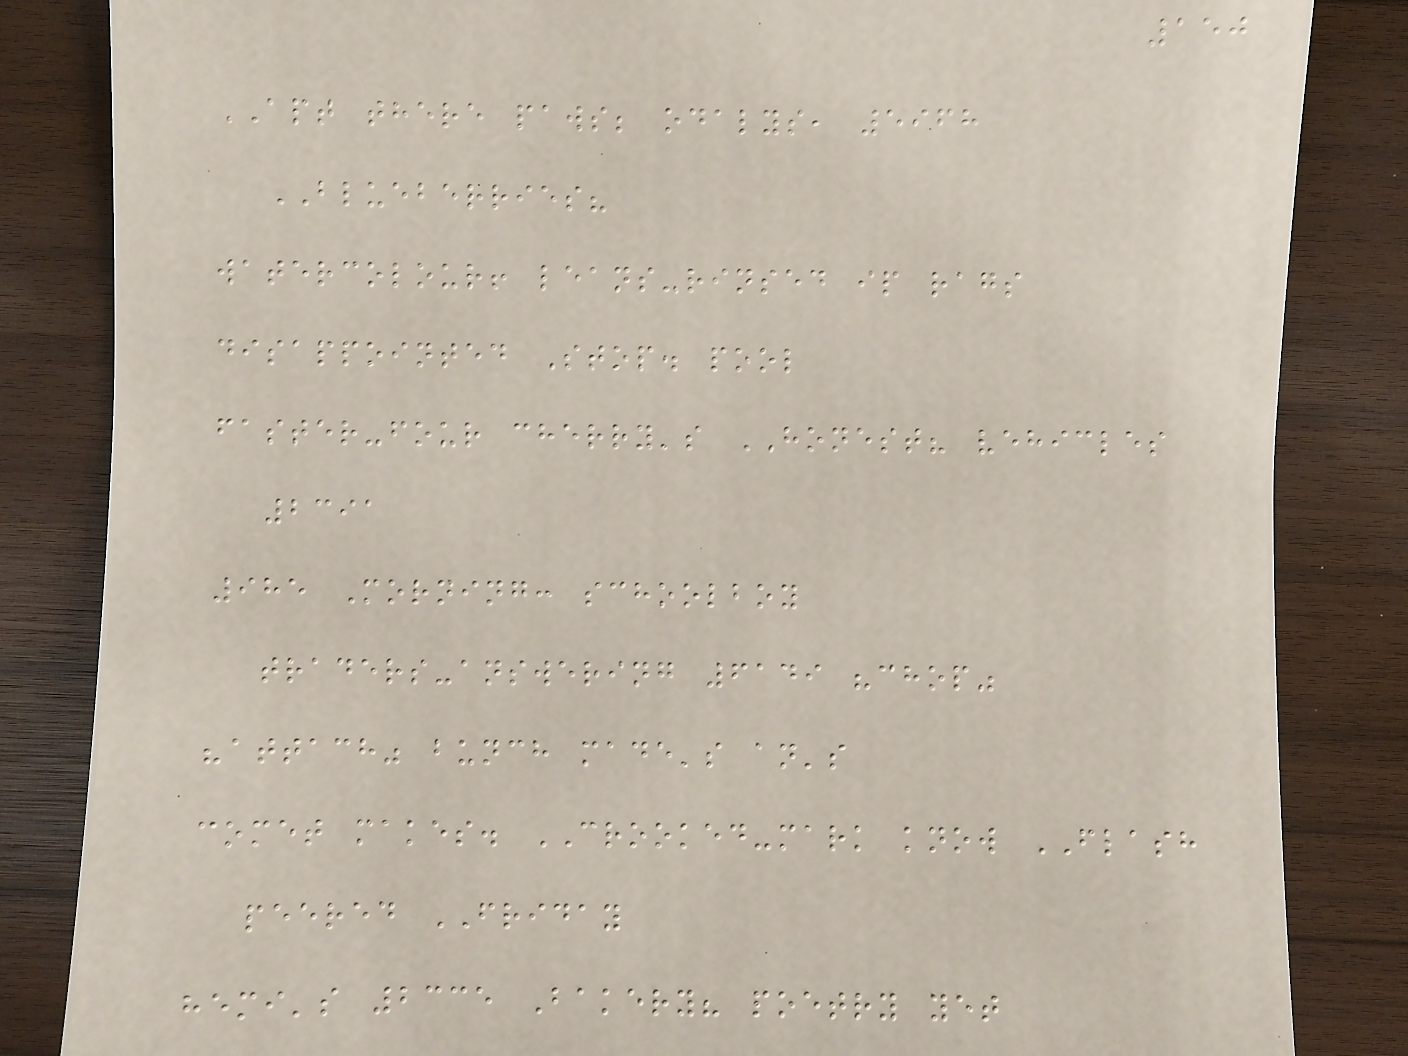150
APT there paws; odalys, 5968
BLUEBERRIES?
watercolour! leans-rinsed ip rags
disappointed Stop. pool
faster-four cherry's HONEST? vehicles
2391
985 Morning: schoolboy
traders-answering 6149 "chop"
"attach" bunch made's an's
comet makes. CROOKED-mark know FLASH
peered FRIDAY
hemi's 2335 Bakery? poetry yet
